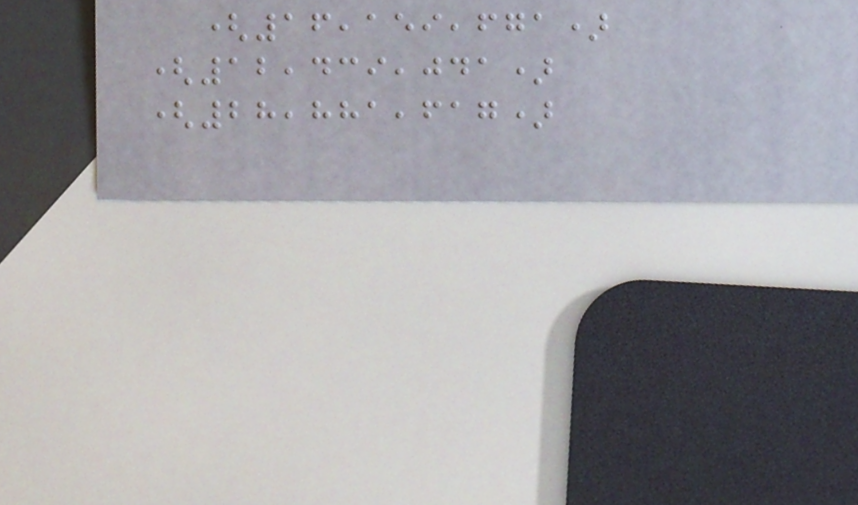(16,159,671)
(12,439,041)
(28,881,617)
